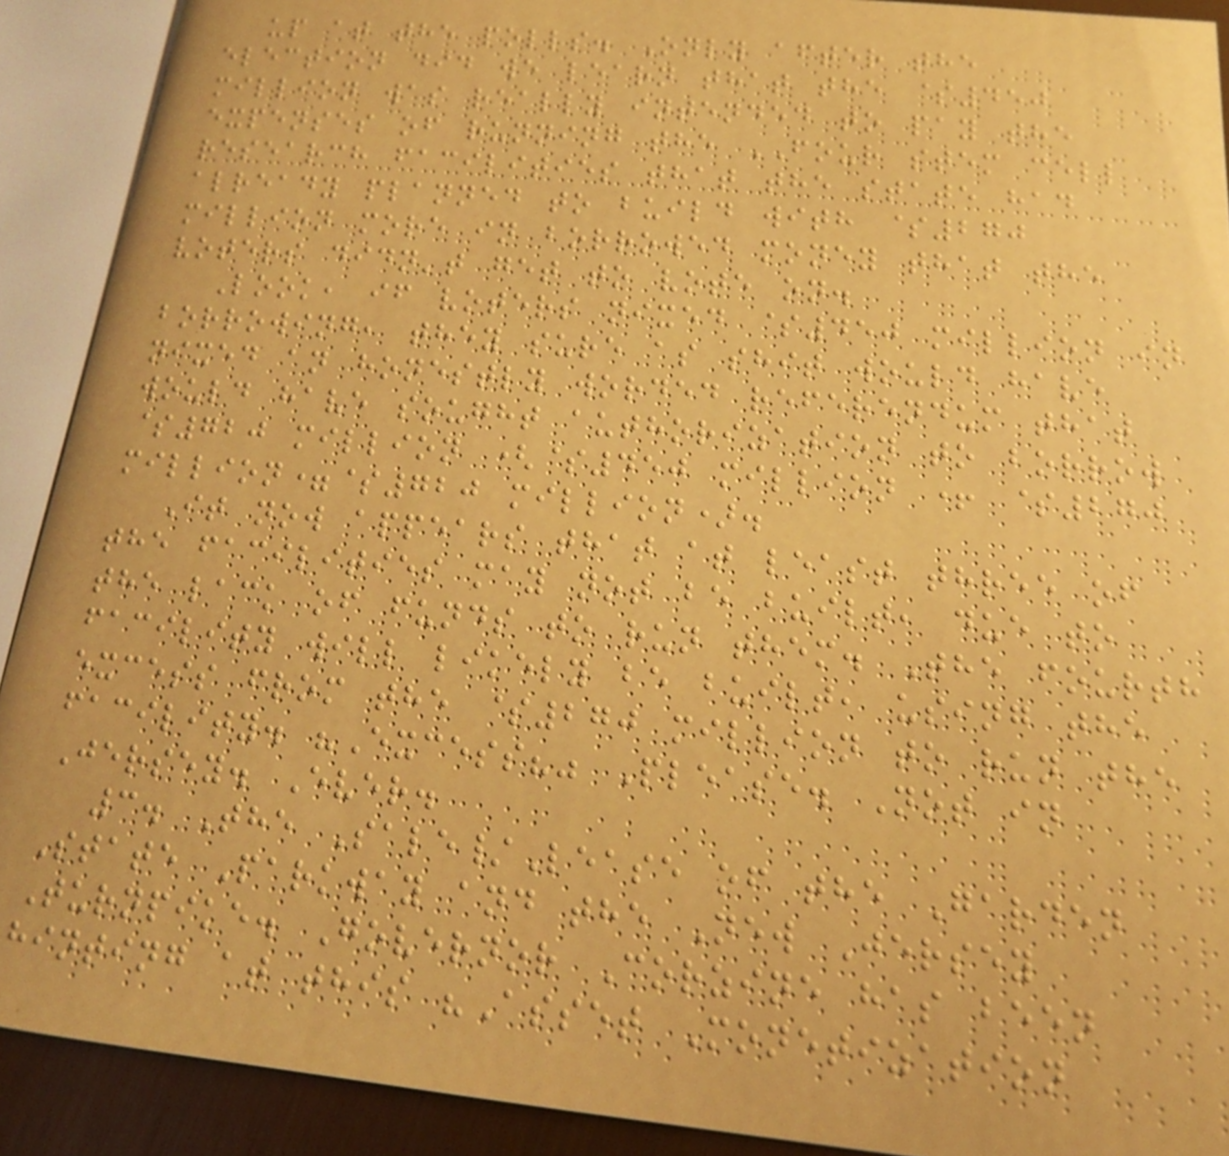up at the polls. Only after the
election did we learn that the $450
million was really intended to pay the
expenses of running the FOUR stem cell
research facilities that the state had
already planned to build with $270
million more in borrowed money that the
voters didn't get to vote on.
Look, if voters nixed $450 million in
borrowing, they sure as shit would have
nixed an honestly worded referendum that
would have sought authorization to borrow
$720 million ($450 million + $270
million=$720 million).
It now appears that at least three of
the facilities may not be built, due to
the lack of funds to run them. The fourth
facility will likely be built, using the
excess from the $270 million to run the
facility. "Excess?" Please. Not in
Jersey. Ever.
3. The Sale/Lease of the Garden
State Parkway and the New Jersey
Turnpike. Governor Corzine has been
hinting at this "Asset Monetization
